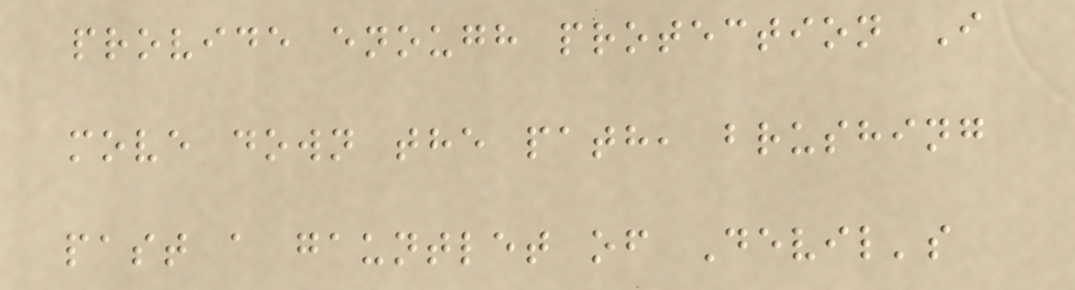provide enough protection I
move down the path, brushing
past a gauntlet of Devil's
